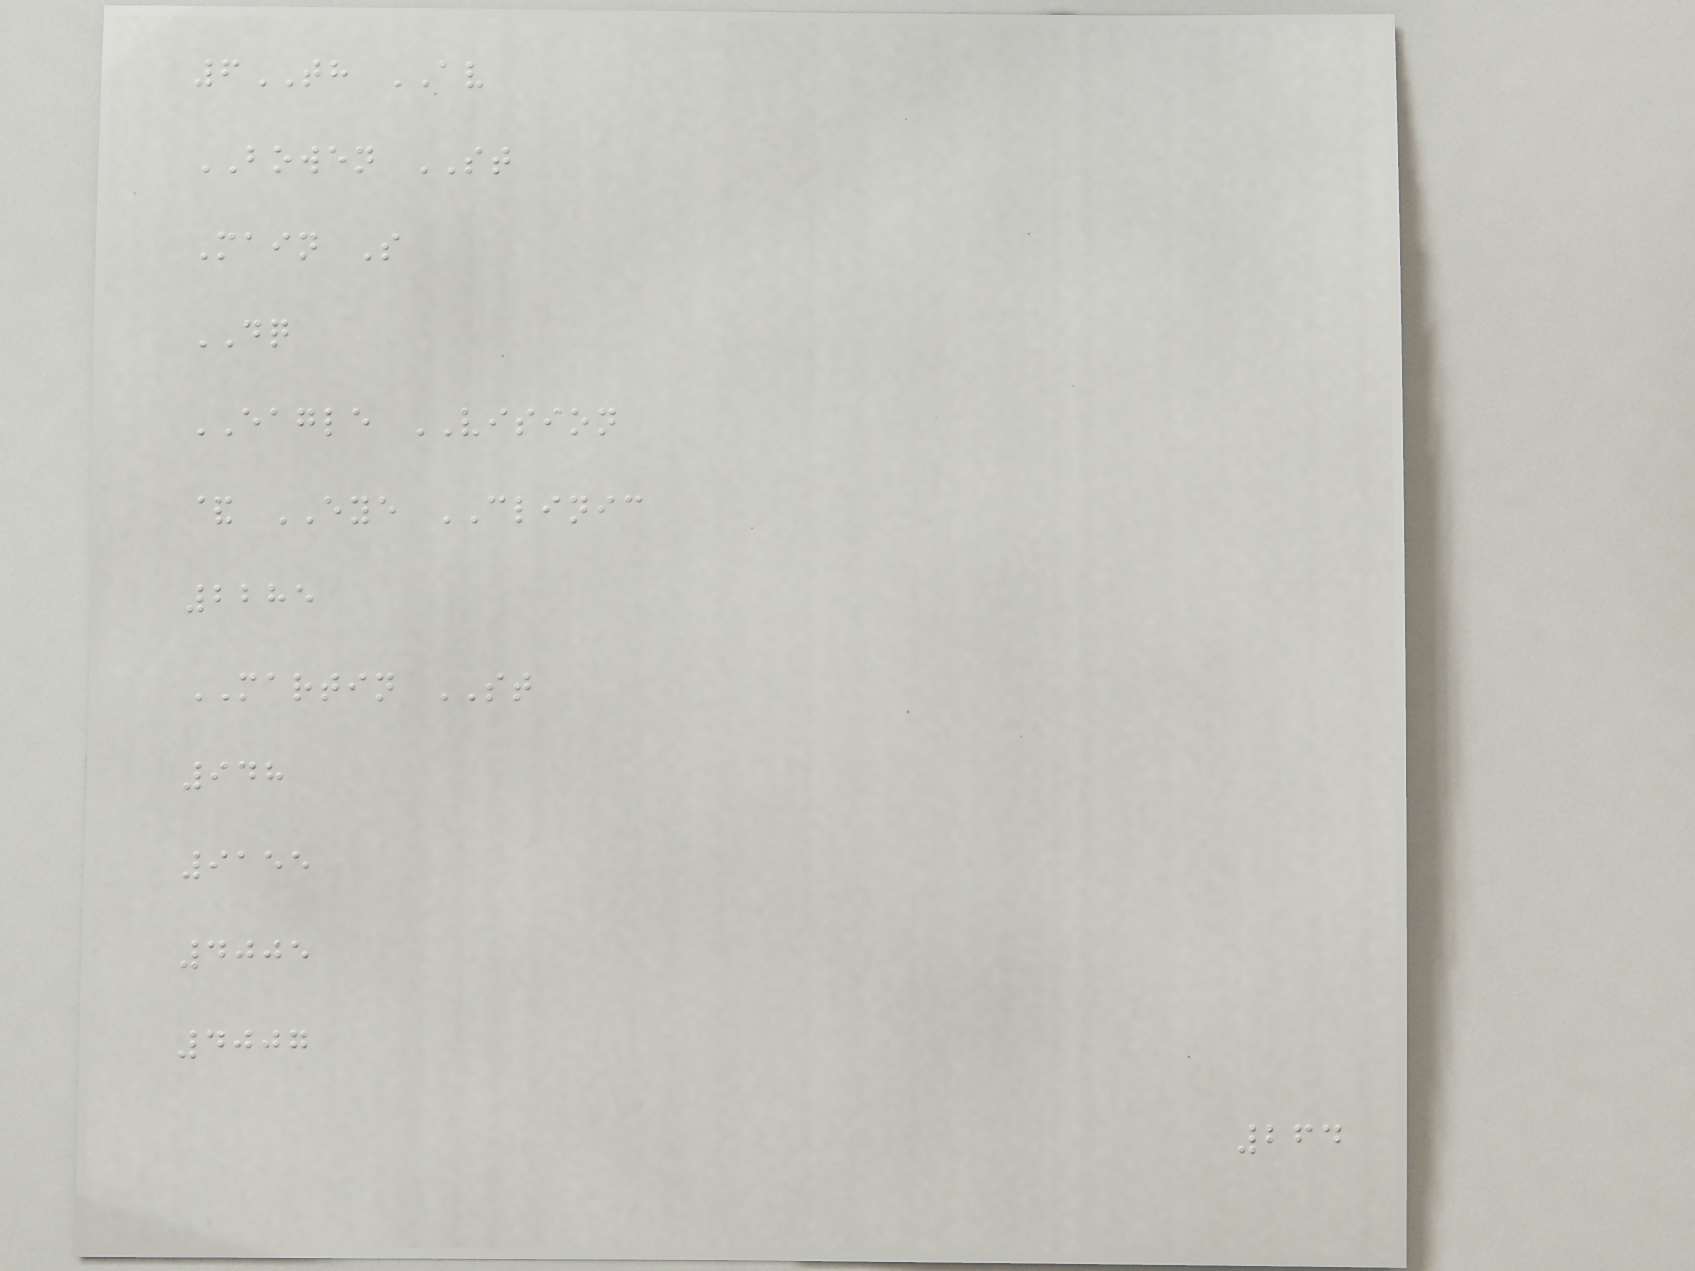6TH AV
BOWEN ST
Main S
DQ
EAGLE VISION
& EYE CLINIC
2285
MARTIN ST
948
9155
4005
4007
264
